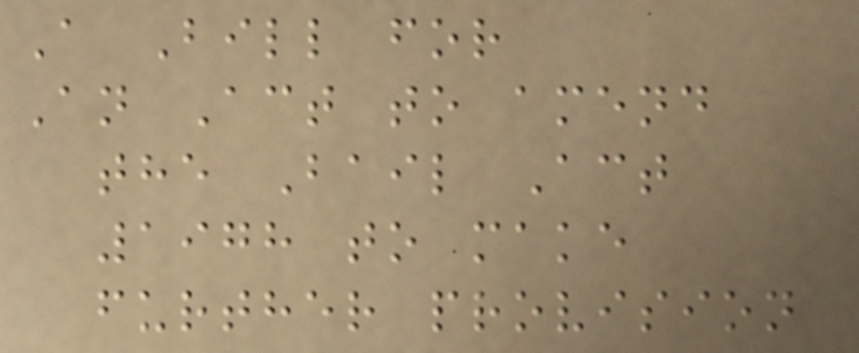A Bill for
An Act to amend
the Bail Act
1978 to make
further provision
